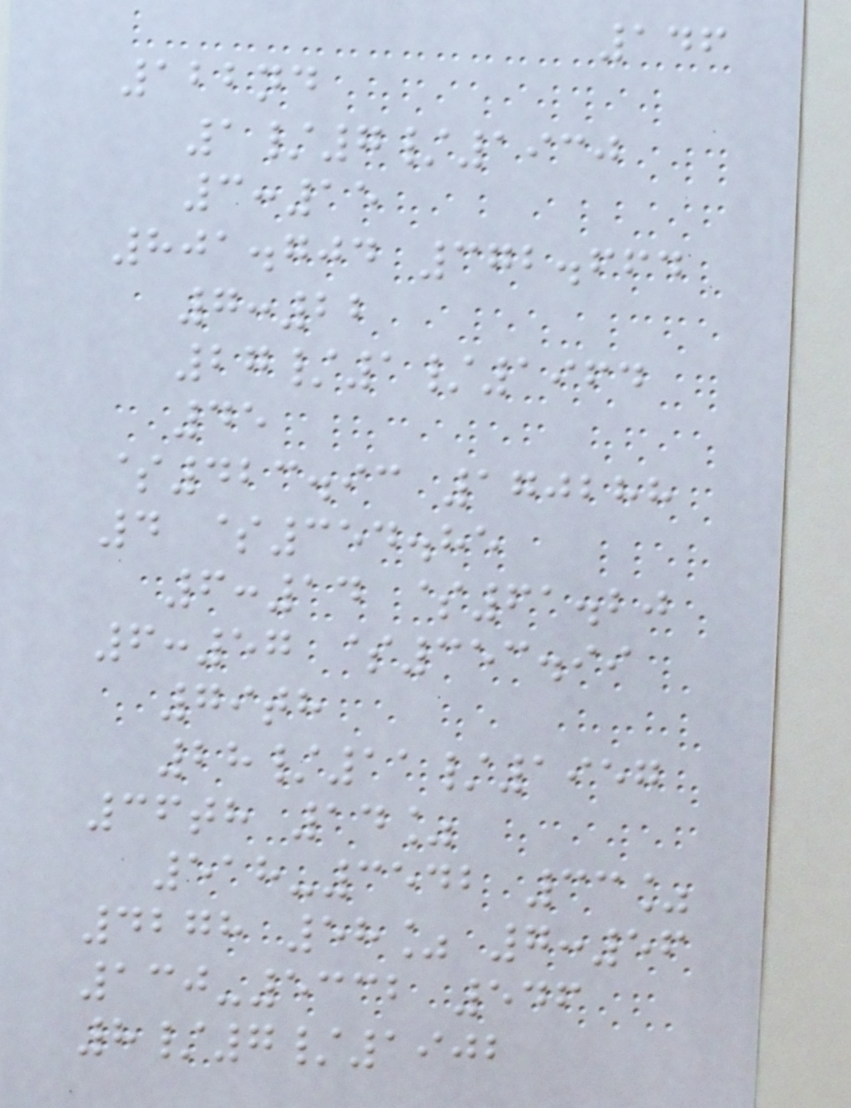146
122nd
1/7/1930
3:15
801.704 372.664
7:22
27/1/1964
45
$423.93 170288
4 $354.85
6:14 $61.20
6:57 $353.99
79th
28/11/1957
36th 14%
518-3542 33%
4278 58% 7:56
130-5332 546
8/7/1902
